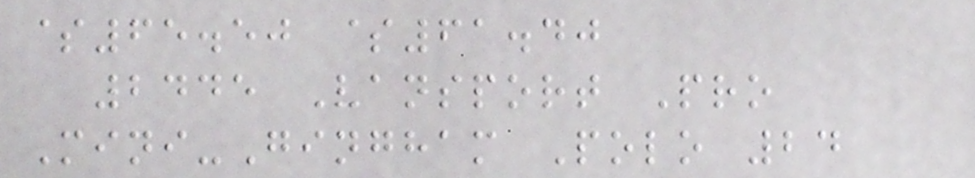$65.50 $61.40
2445 Vansport Pro
Mini-Gingham Polo 24
